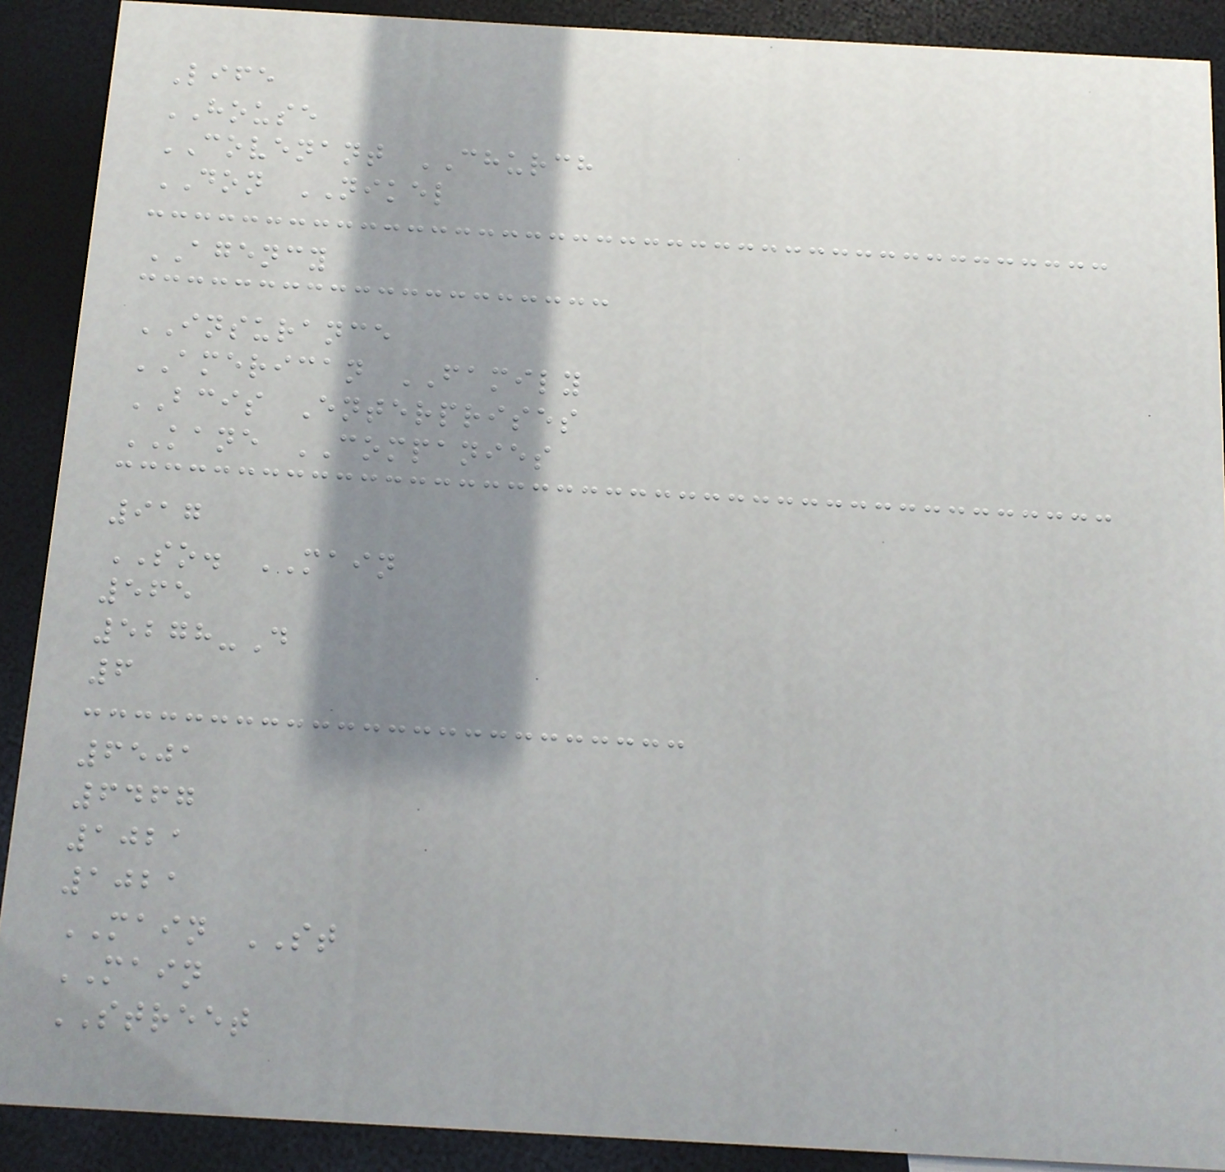Life
HOUSE
COVENANT CHURCH
DON NIKEL
AGENCY
INSURANCE
AMERICAN FAMILY
BCIS Enterprises
KANE COMPANIES
917
SO. MAIN
565
5278-D
6
6501
6467
1021
1021
MAIN ST
MAIN
STREET
